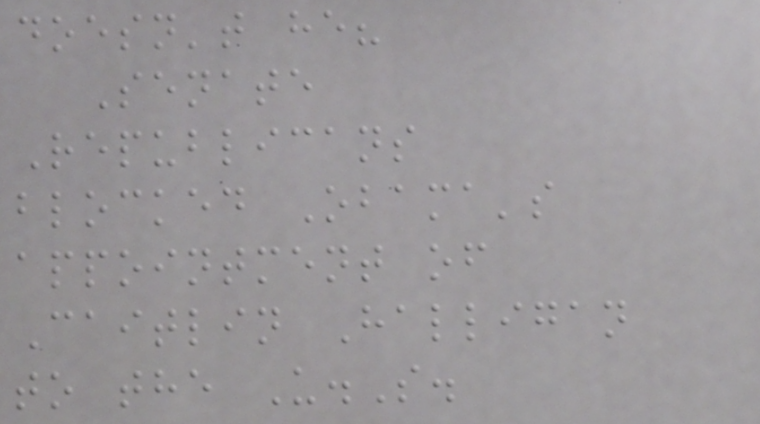doesn't he?
Senate
Republicans
blocked Obama's
appointment of
Caitlin Halligan
to the U.S.
